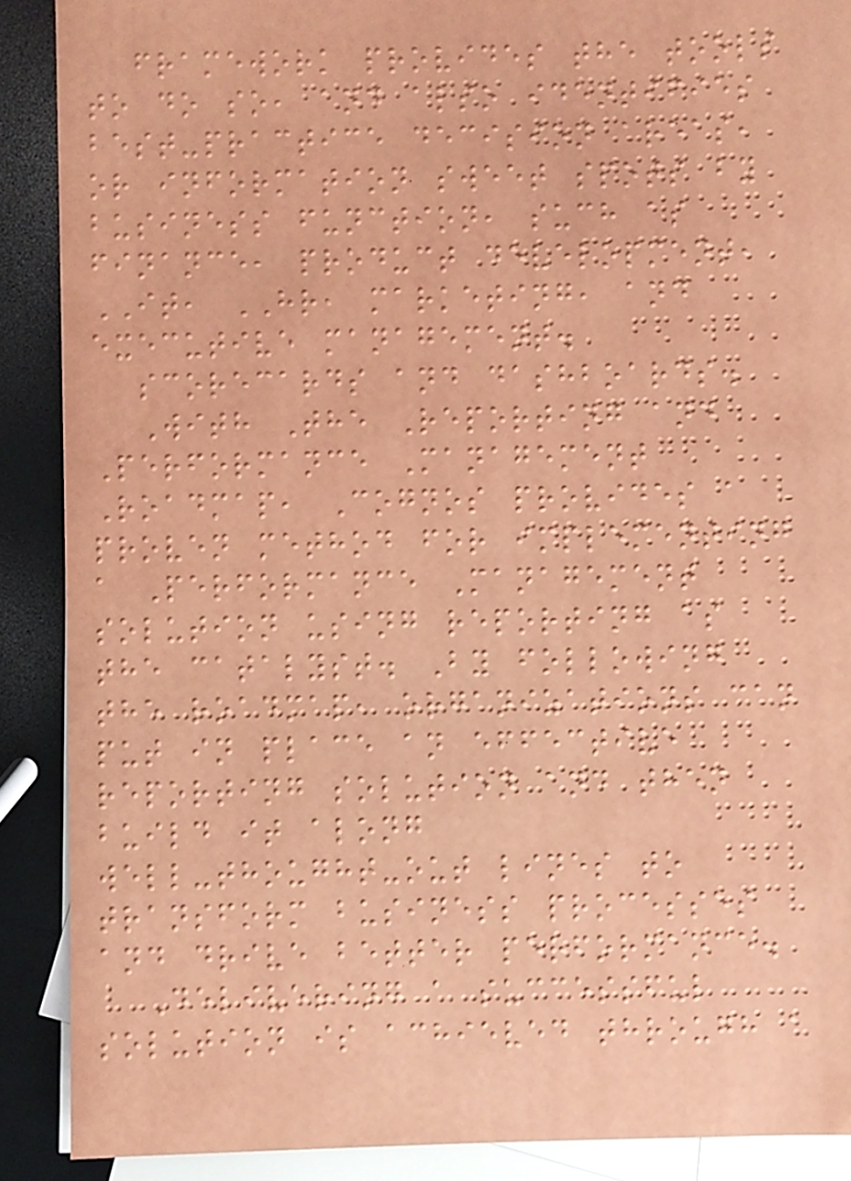framework provides the tools
to do so, and also identifies
best-practice decision areas,
or information sweet spots by
business function, such as
finance, product development,
IT, HR, marketing, and
executive management.
scorecards and dashboards.
With The Reporting and
Performance Management
Roadmap, Cognos provides a
proven method for implementing
a Performance Management
solution using reporting as
the catalyst. By following
the roadmap, organizations can
put in place an effective
reporting solution and then
build it along
well-thought-out lines to
transform business processes
and drive better performance.
Delivering a successful
solution is achieved through a
